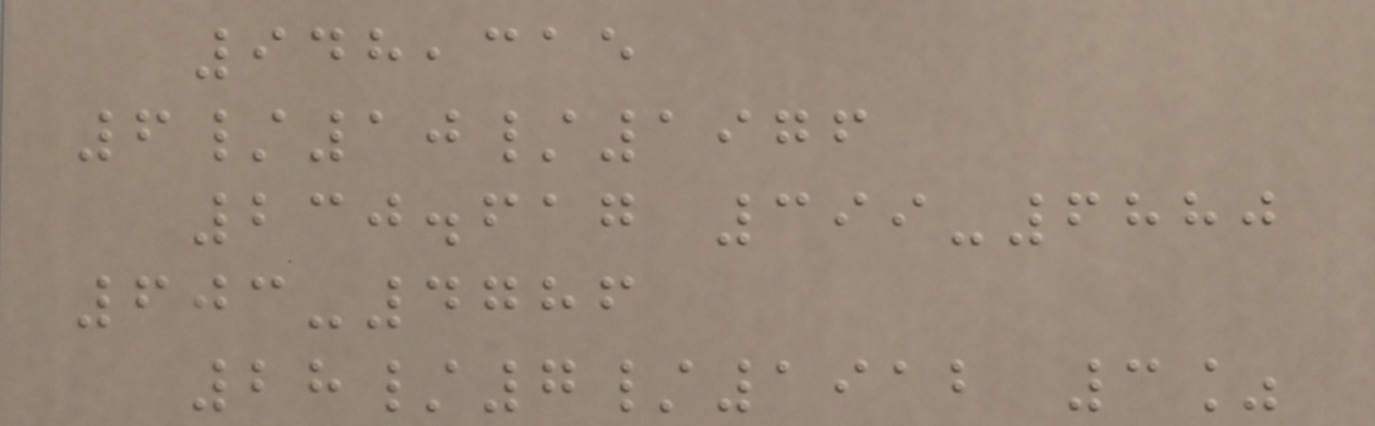948,315
6/10/1976
230.617 399-6880
603-4786
28/7/1912 3%
